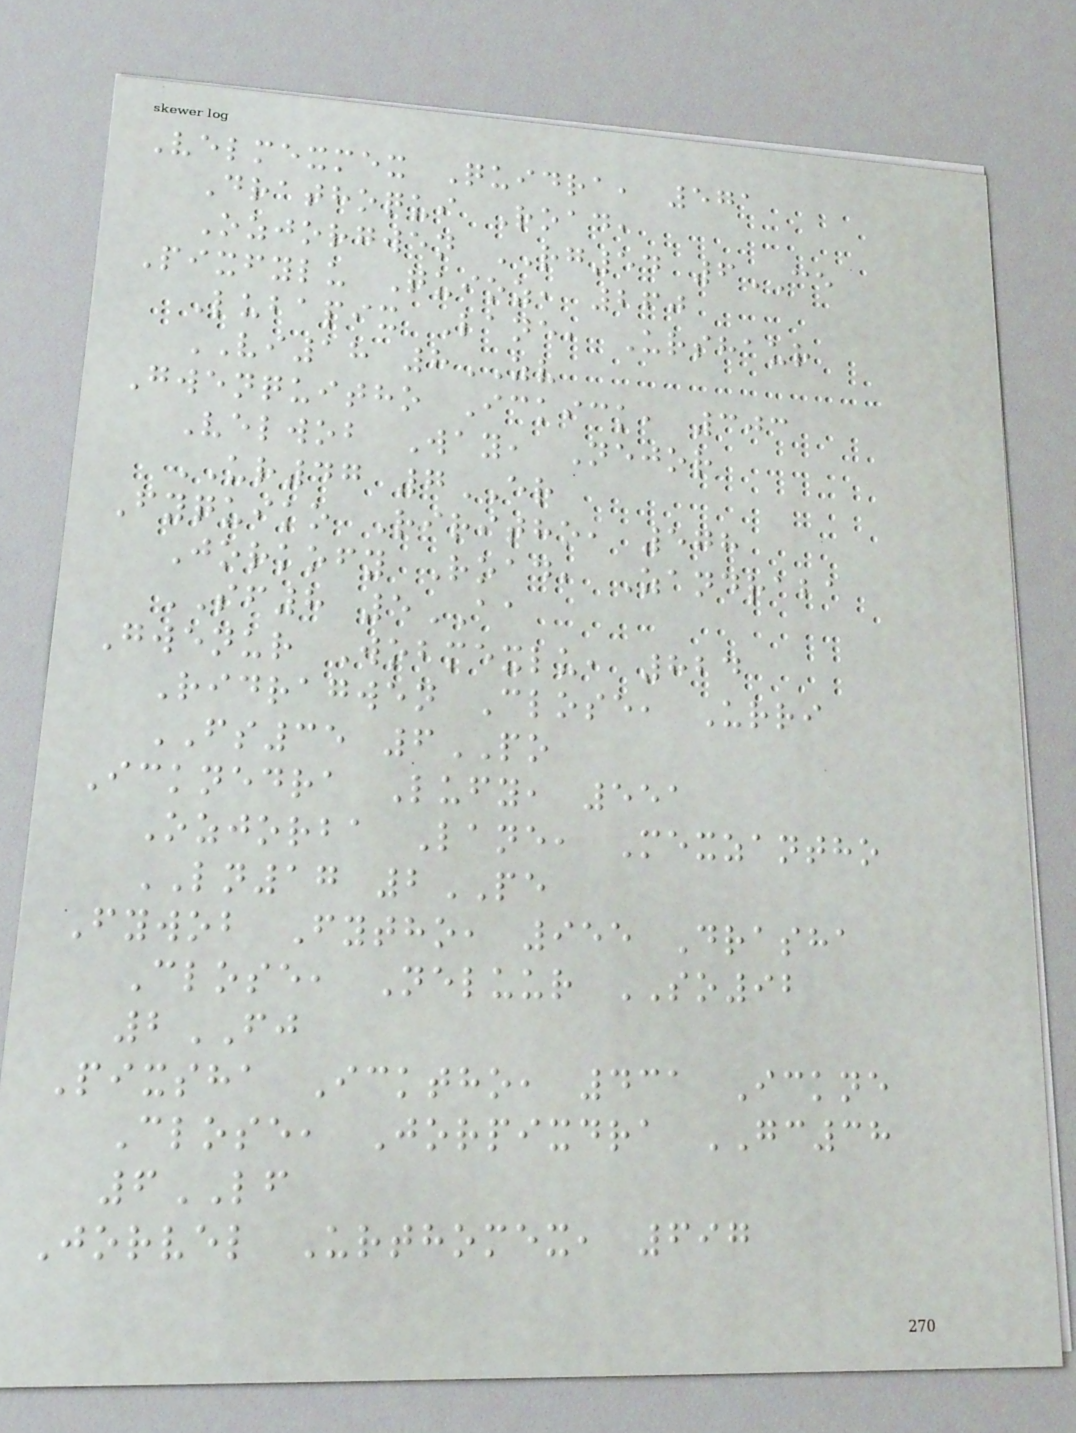Velmexmex Quidra, 571
Drathoqui Road,
Ozjorgwen RG54 6CE
Pixfylu Quioz, 260
Lubapix Lane, Urshaur
VI18 8ZV
Gwenquitho Ickick, 303
Velwob Way, Nejor
UR47 7ER
Fyquiko Riritho, 578
Jorkofy Road, Zandraba
SF8 5AA
Gwenur Wobmexlu, 824
Ridragwen Close, Urri
FS35 6PO
Icknedra Lufy, 551
Ozjorba Lane, Mexzantho
LN17 2PE
Fywob Fytho, 955 Drasha
Close, Neluur SO92
2FJ
Pixsha Icktho, 431 Ickne
Close, Jorpixdra GC38
6LF
Jorvel Urthomex, 697
